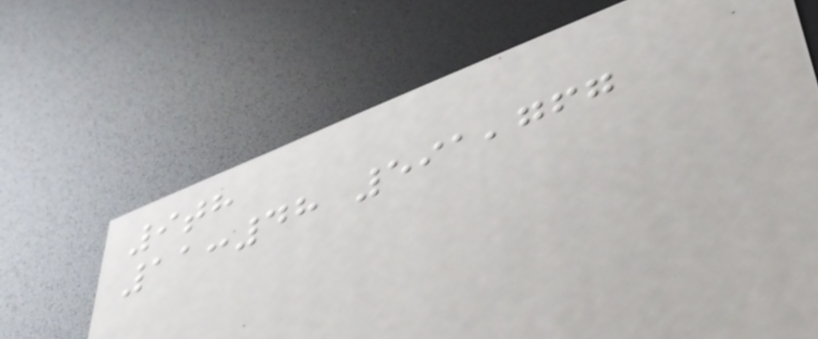9th
11:48 591,767
